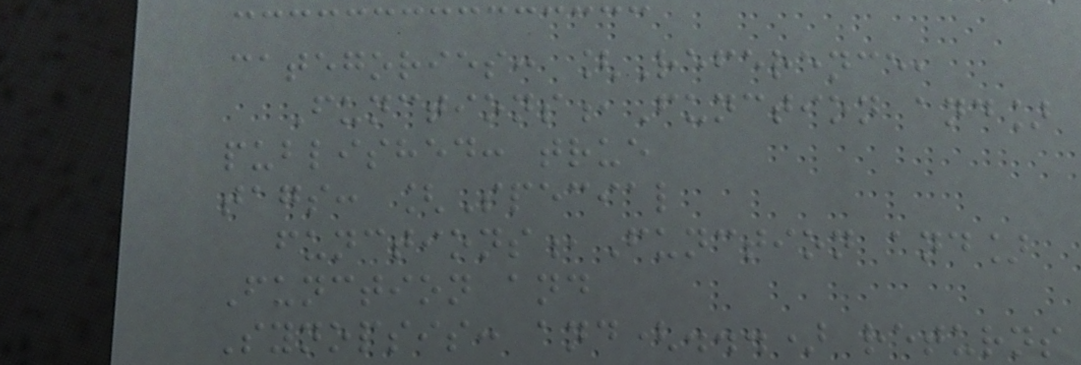categories: [Reference,
Functions,Function and]
published: true
tags: [Special
functions,Function and]
Function and
Synopsis: and(...) returns
